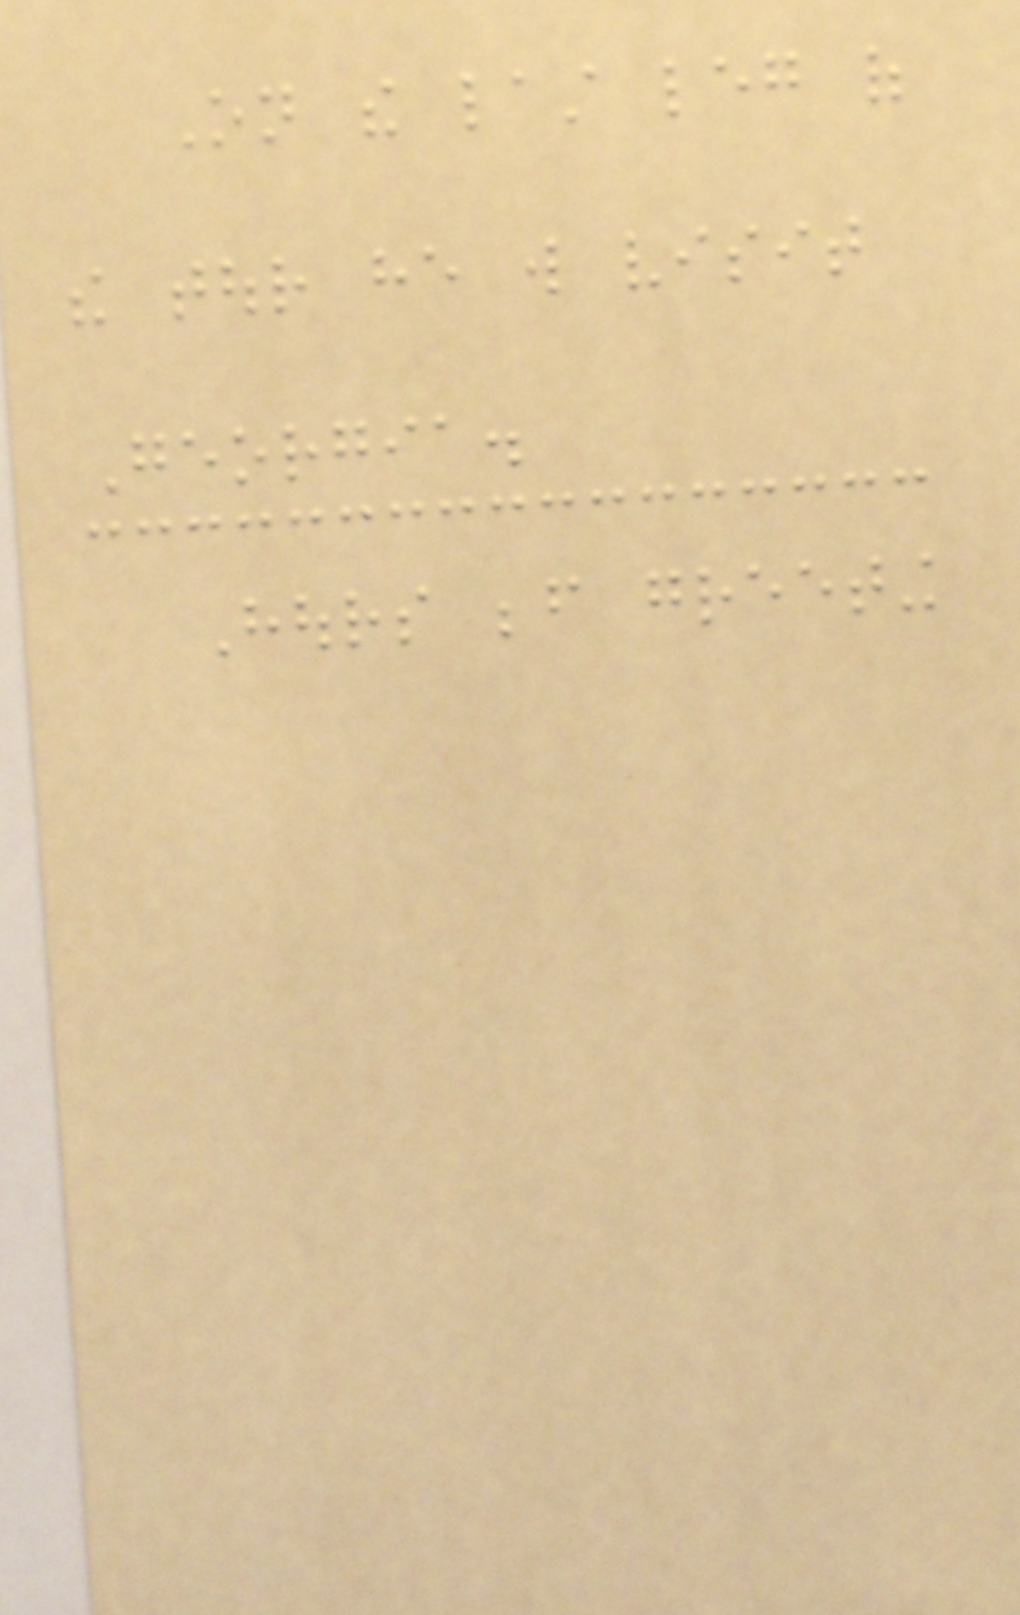On the last leg of
the tour he will visit
Georgia.
Hours before greeting
